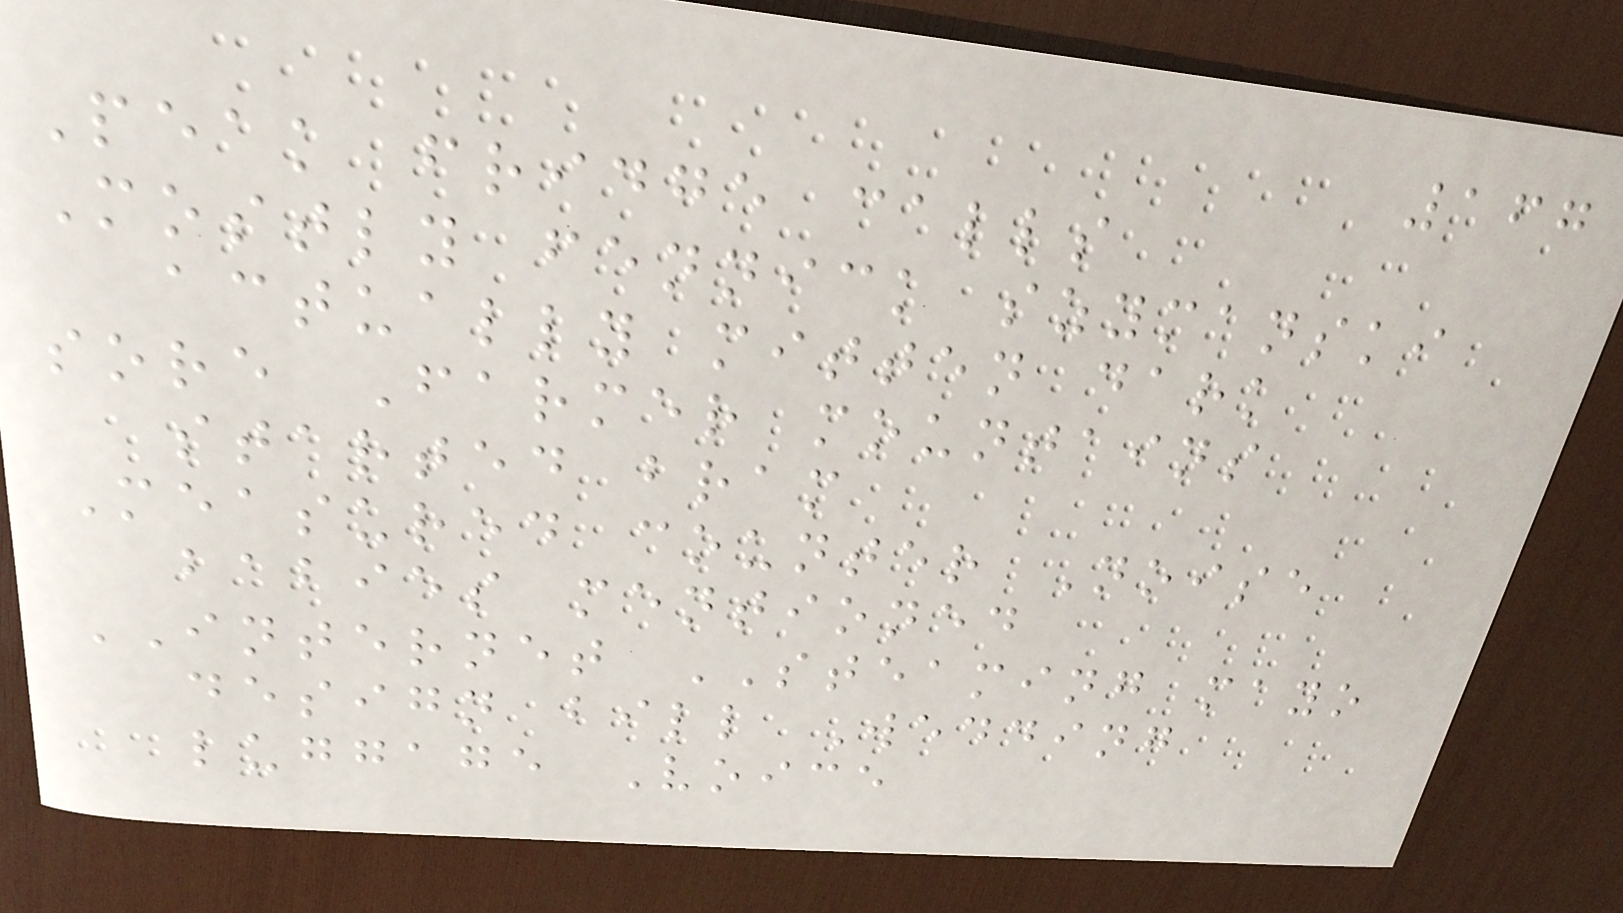167
Peak fridge calls
Mostly fennick szymanski
actually mitten dark
sore Farmer mountains
started bram
Measured counter Noise
babies mentioned
INTERNET STEAMING mayo
design bill Wedding
luggage Voice
